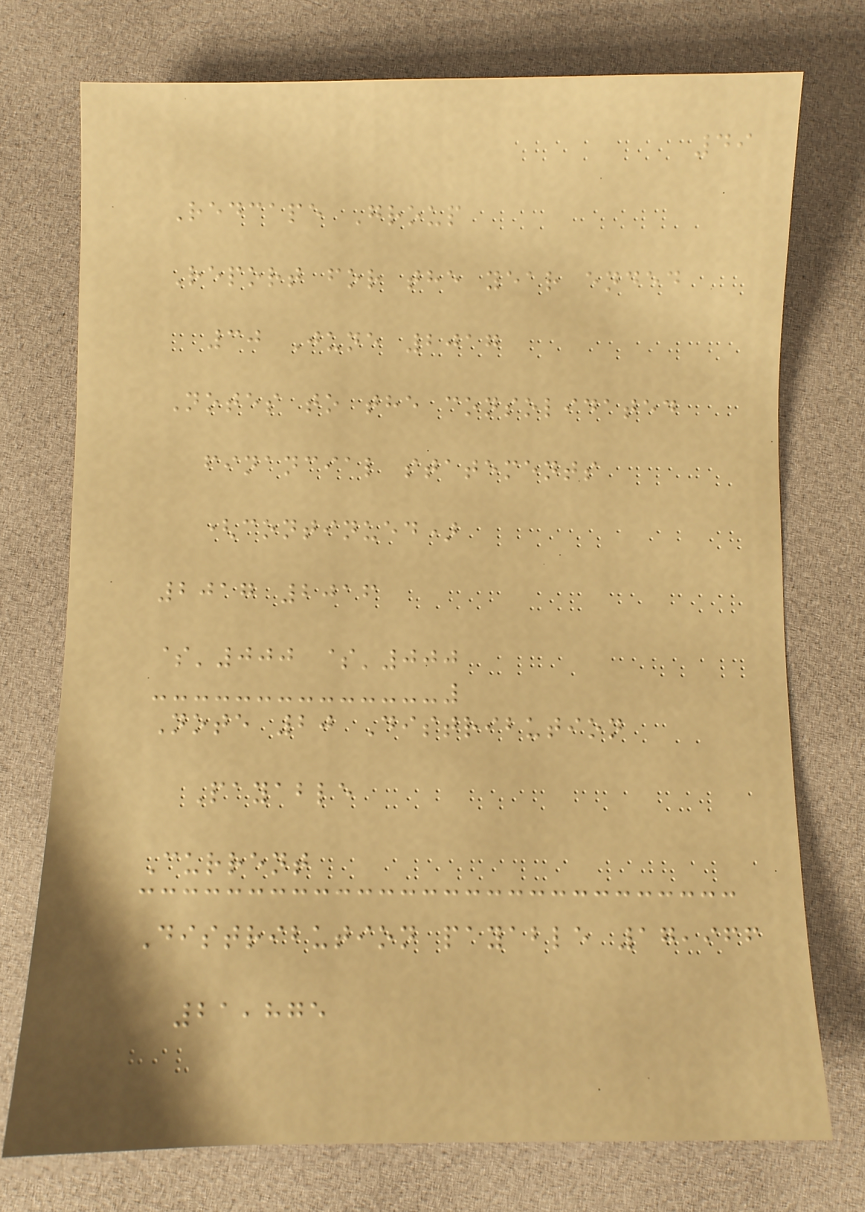49
Redcape Group
Report for the year ended
30 June 2017
Notes to the consolidated
financial statements
(continued)
2017 2016
$'000 $'000
Note 20 Distribution
Payable
Current
Distribution payable 17,966
21,875
